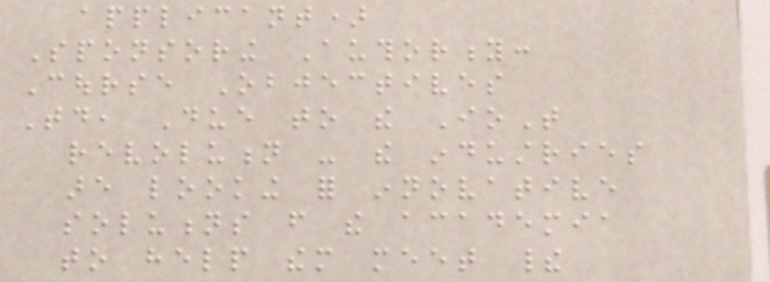applicant)
Sponsoring Authority:
Course Objectives
Today, Due to the IoT
revolution - the industries
are looking for innovative
solutions from the academia
to help them meet their
